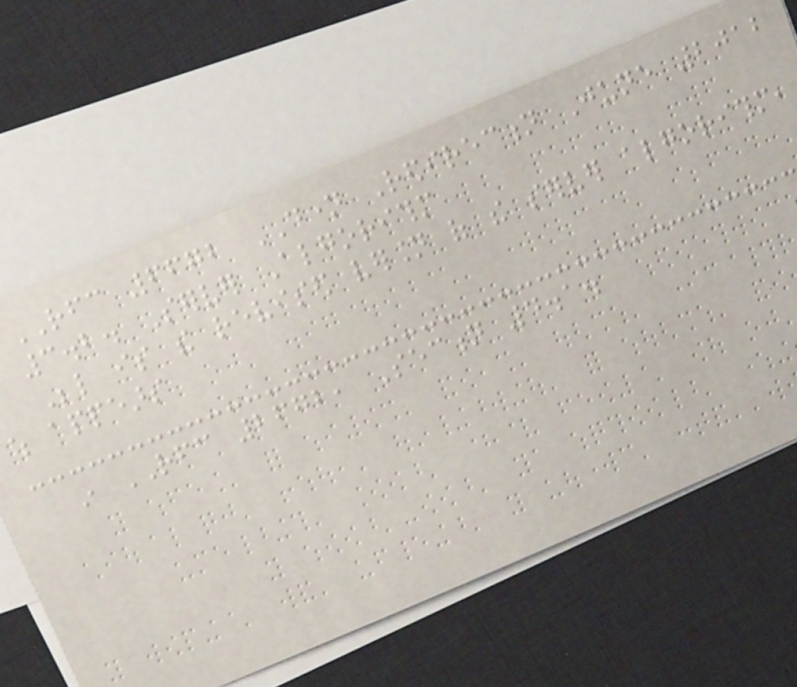RFC 6672 DNAME Redirection June 2012
3.2. Server Algorithm
Below is the revised version of the server algorithm,
which appears
in RFC 2672, Section 4.1.
